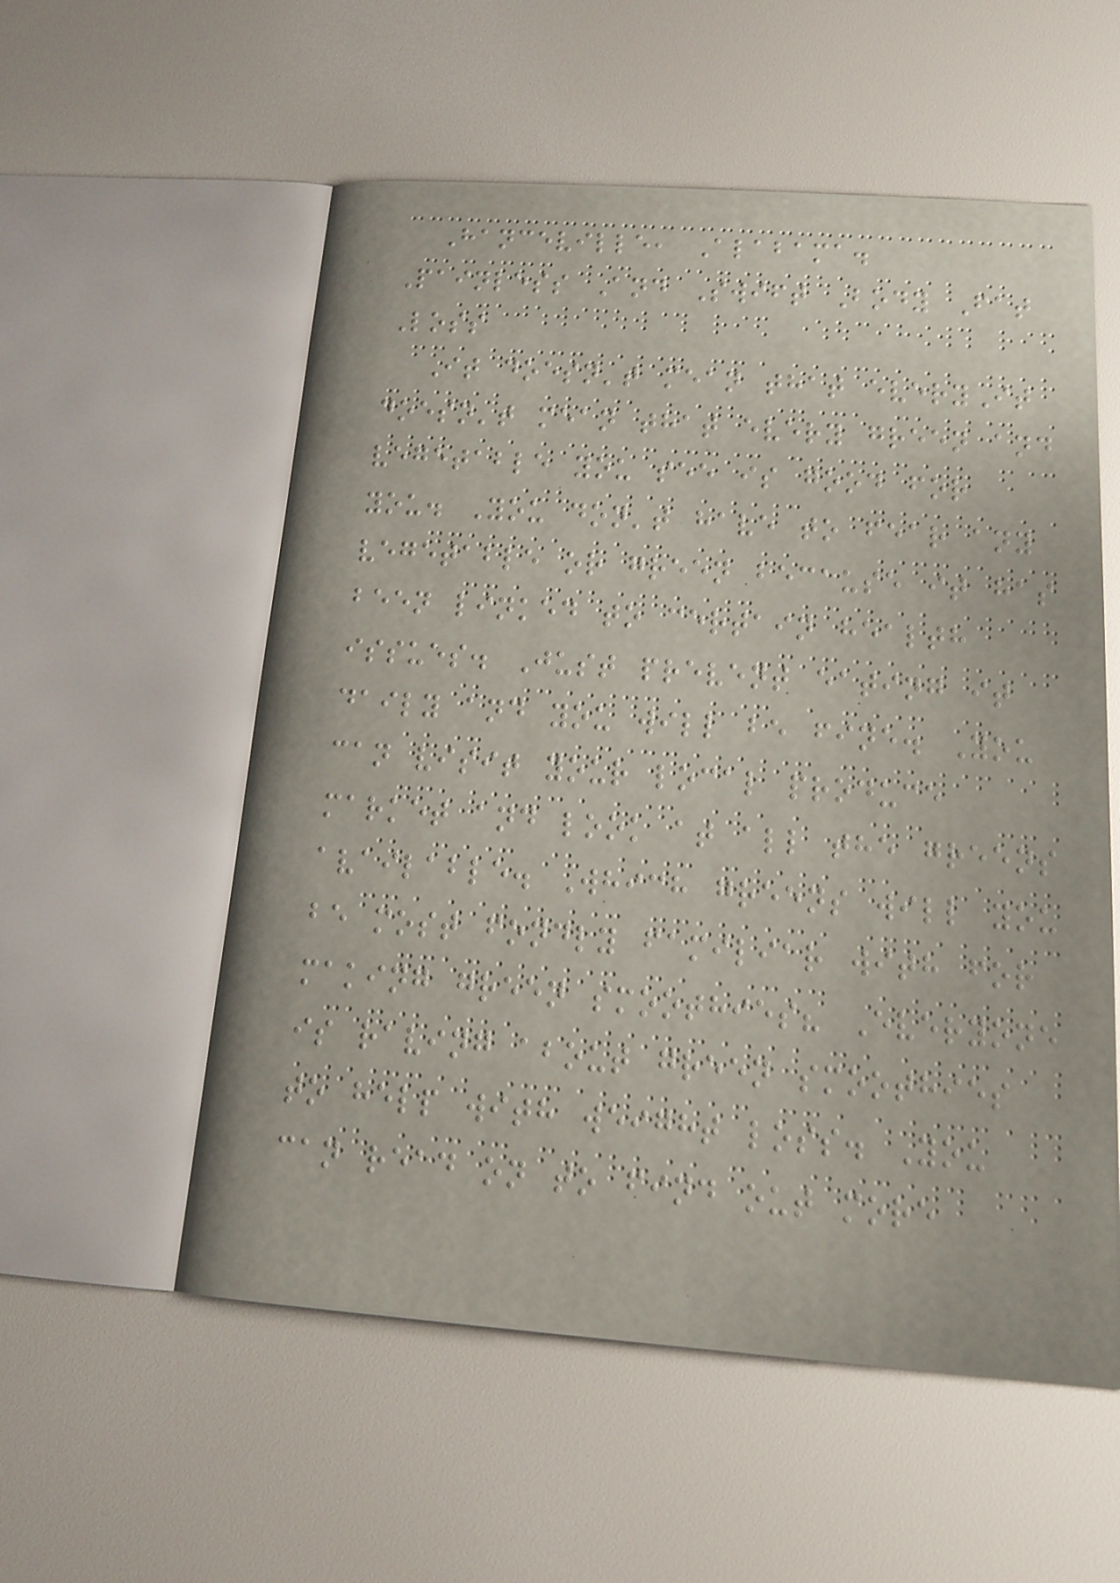Hanceville, Alabama.
Painless And Swift Body Fat
Loss
It doesn't mean that everyIt
doesn't mean that every green and
vegetable you see is good for
you. You don't have to fear any
vegetable or green because it has
been linked to certain health
issues. Just prevent eating it
daily and you will be fine. You
can visit your local produce
market and look at all the greens
available. Which greens will you
be most fondly familiar with for
making green smoothies? Everyone
is raving about green smoothies
to help with weight loss. You
can read on to find out more
